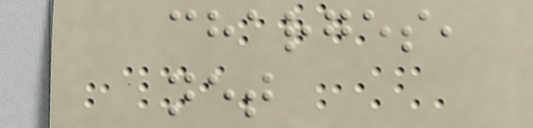charges,
net
